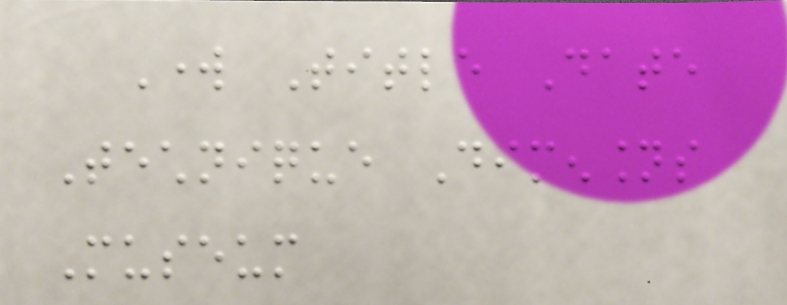Work Title Date
Technique Dimensions
Museum
